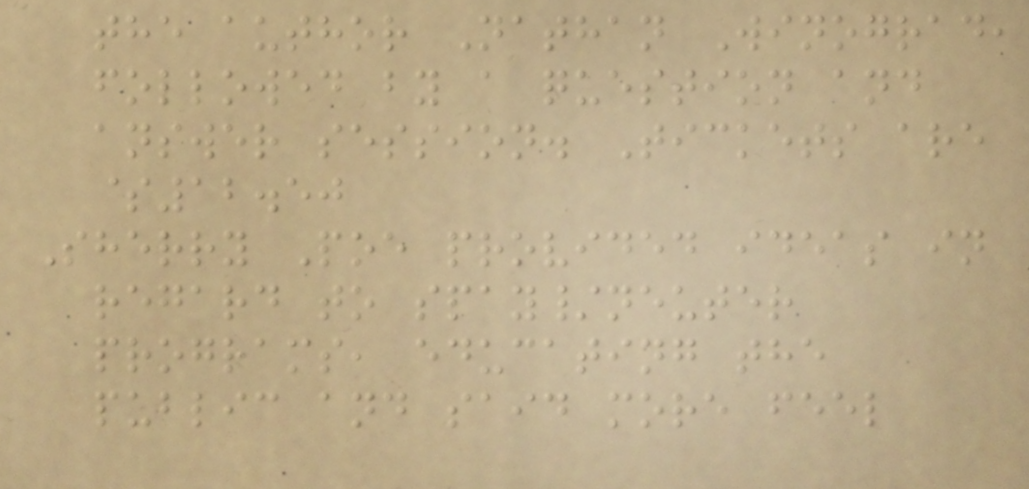the author Nathan Winograd,
followed by a question and
answer session. Tickets are
$12.50
Sherry Poe provided ideas in
regard to spay/neuter
programs, educating the
public and said more feel
